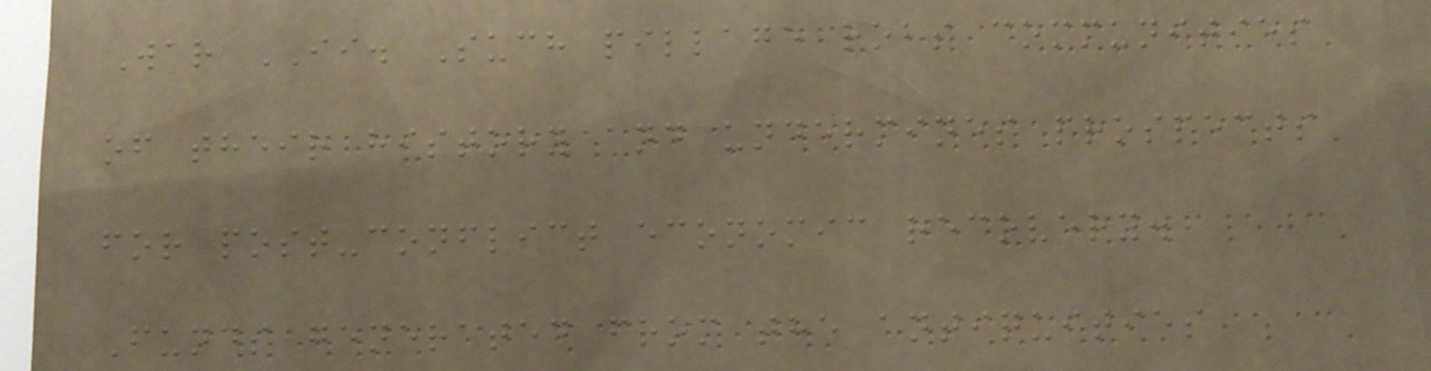War II. Such pillage robs communities
of their history and undermines prospects
for post-conflict economic recovery.
Funds generated from the antiquities
